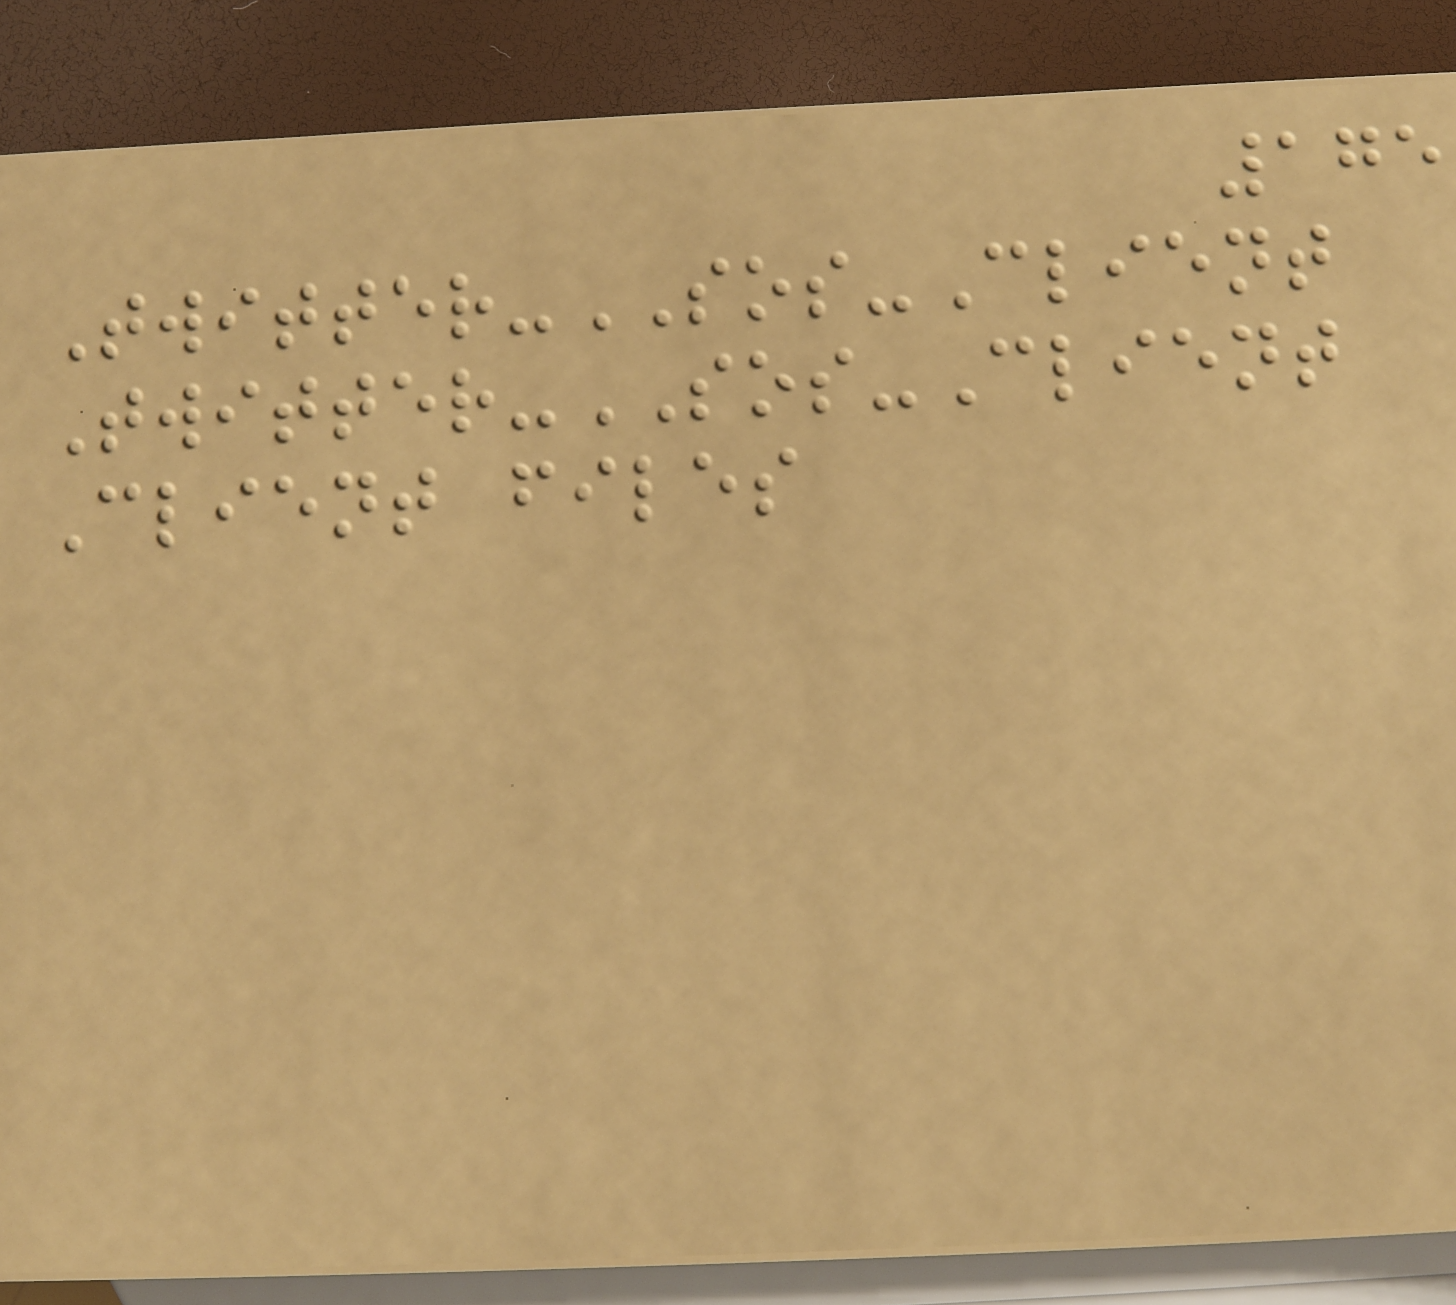175
Twitter-SOS-Client
Twitter-SOS-Client
Client files
